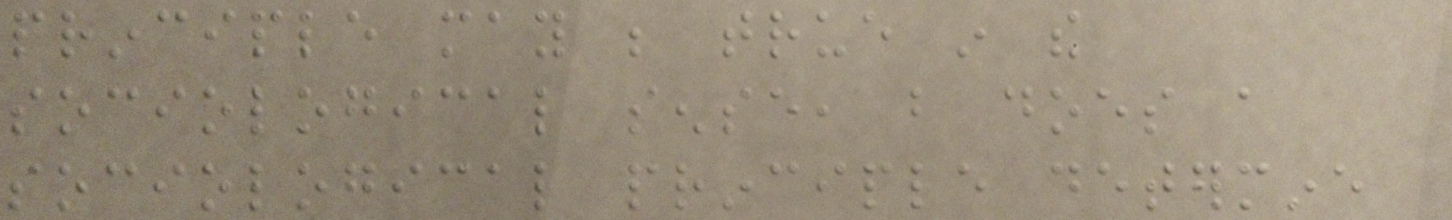principle may be true in the
sociological sense, but does a
sociological principle determine
